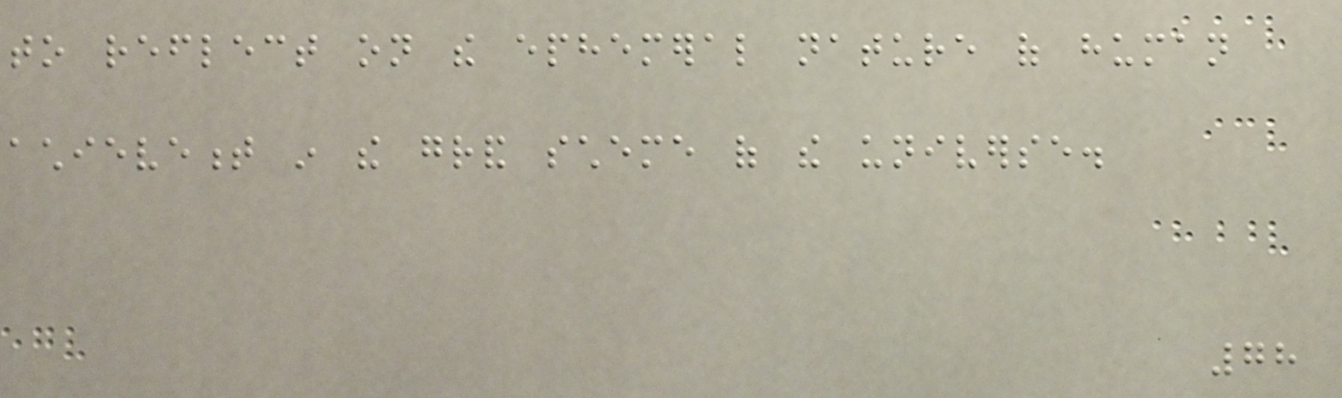to reflect on the ephemeral nature of human
achievement in the grand scheme of the universe.
78
